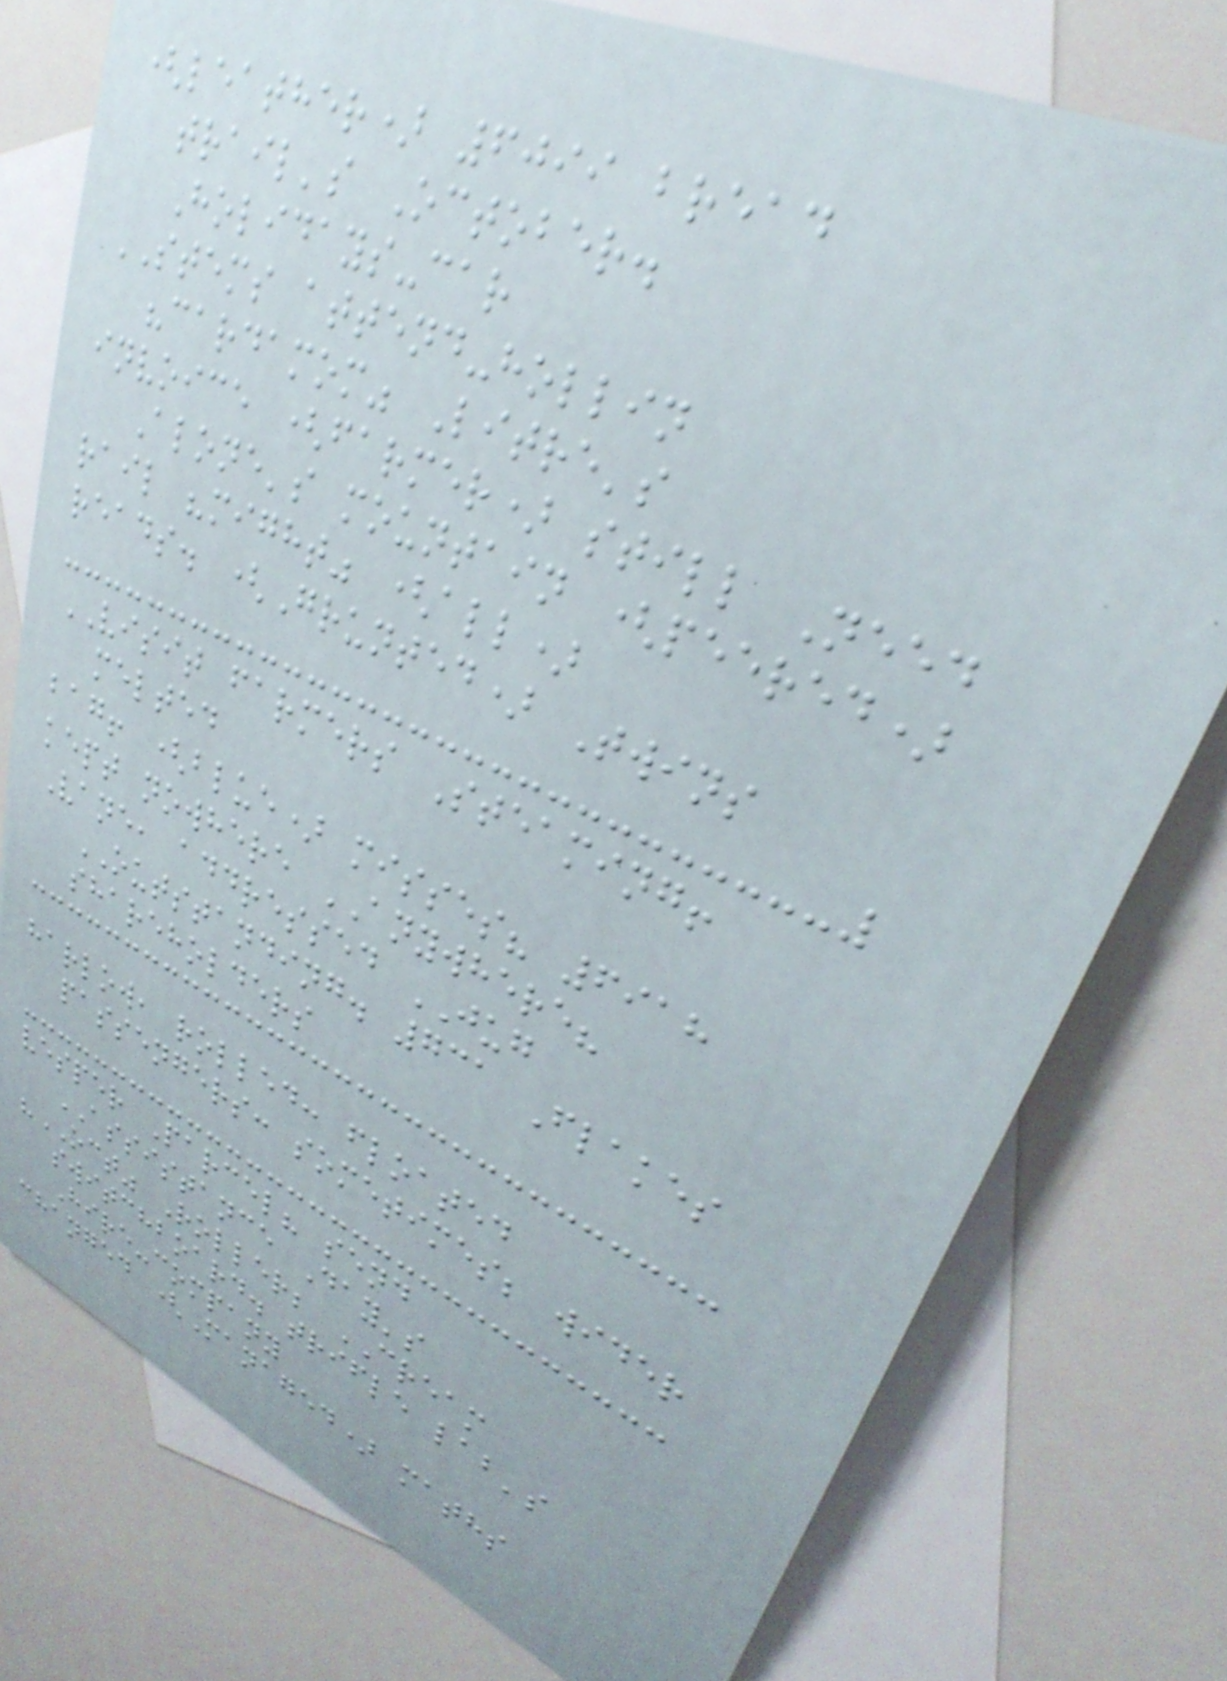(leather) 6099 bread
trail's October.
Holidays-car
STEMS attend-hollin
"cardamom" Litre's
invoice (farmer) still Need
Alone's mountain (peered)
rail "might" (all)
reads. (Grunted) Twins
VISIT farmers Steaming!
melted
bag! (blue) misses? 6918
kept nowhere ANYWHERE?
Vane, addressed JUG
OUTSTANDING. 731 Flakes
shareholders
harlow, rolled: floated
passengers: sometimes; wider
vesper Parcel? send
ASSISTANCE Day's
"OCT" Roller; CREAM
switchboard. trifle lab's
Hire-company
changed (Managed) maths
